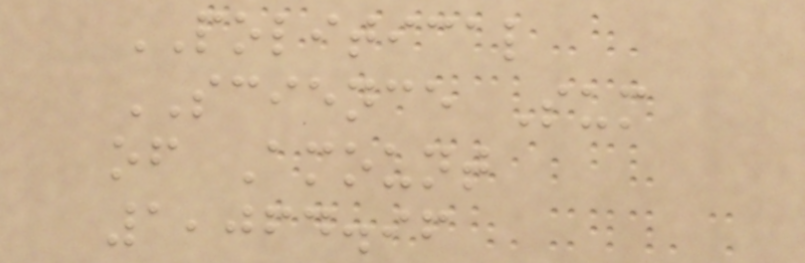POLITICAL
SCIENCE Sum
of Amount
1,064.96
